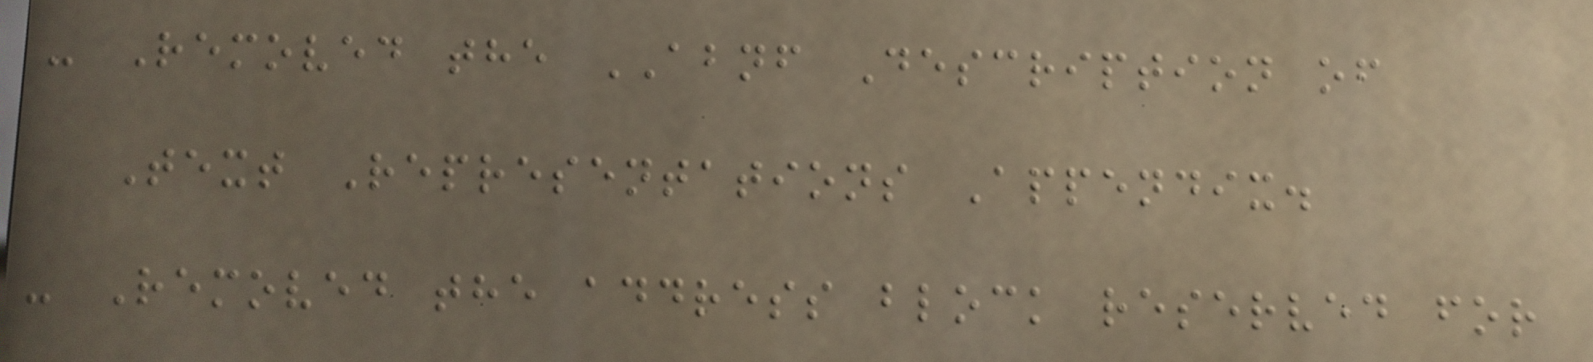- Removed the ABNF Description of
Text Representations Appendix.
- Removed the address block reserved for
